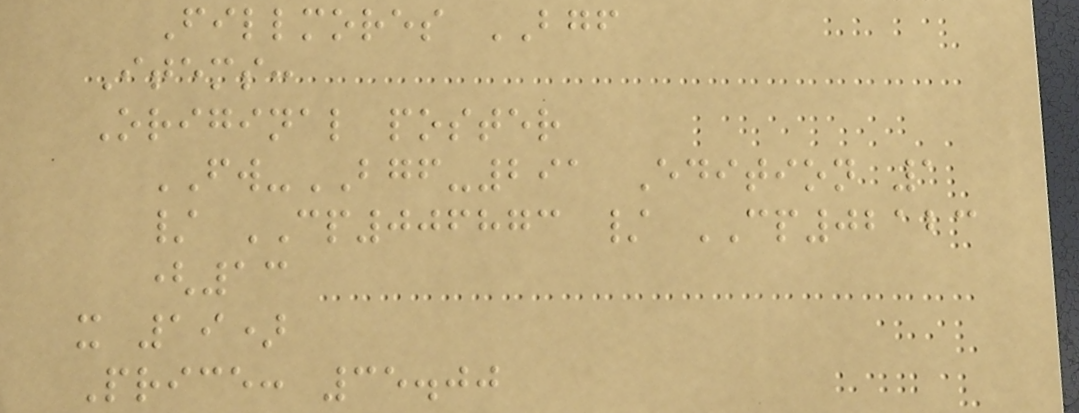Fillmores BGF
Items:
Original poster
FW-BGF-291 Edition 1
/ CP006873 / CP02123
(13
x 19)
Price: 35.00
